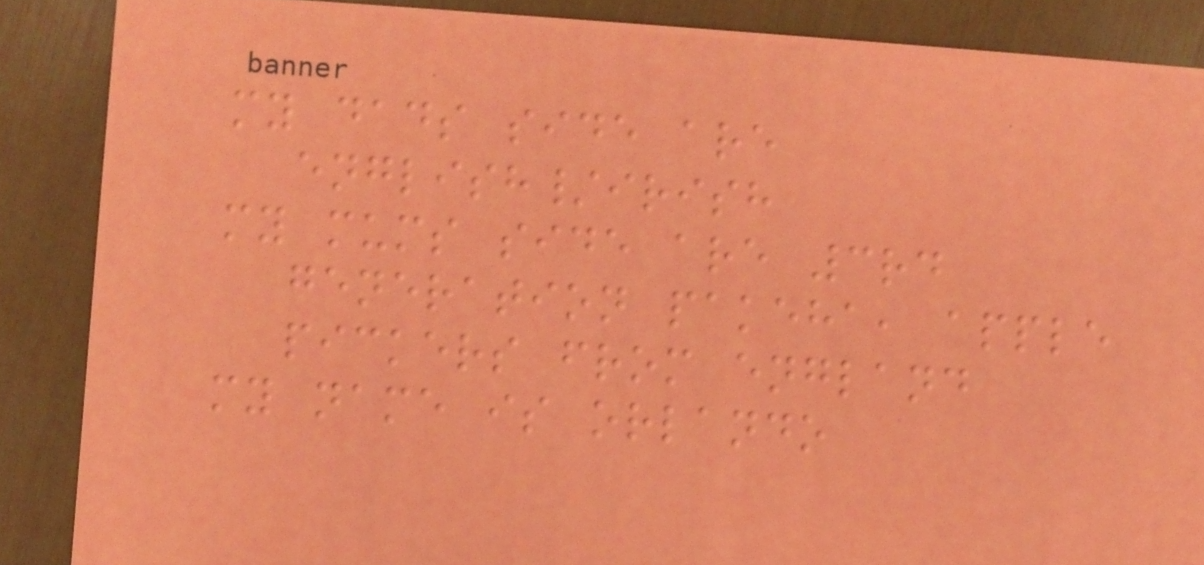my dads side are
english/irish
my mums side are 3rd
generation pakeha, apple
pickers from england
my name is orlando
